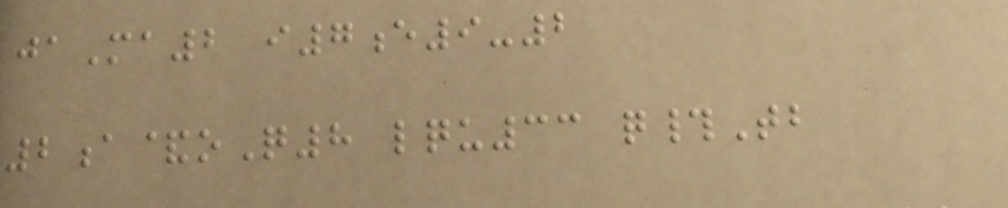jaMa2 i7e9-2
2a&oQ8 lqu33 q#Tb
